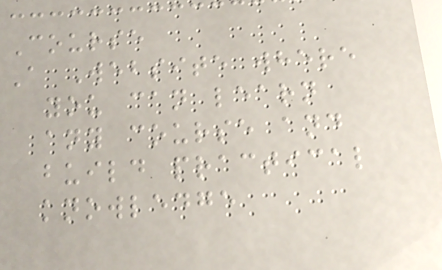Course
A Website where
you can learn
any course and
build practical
knowledge
